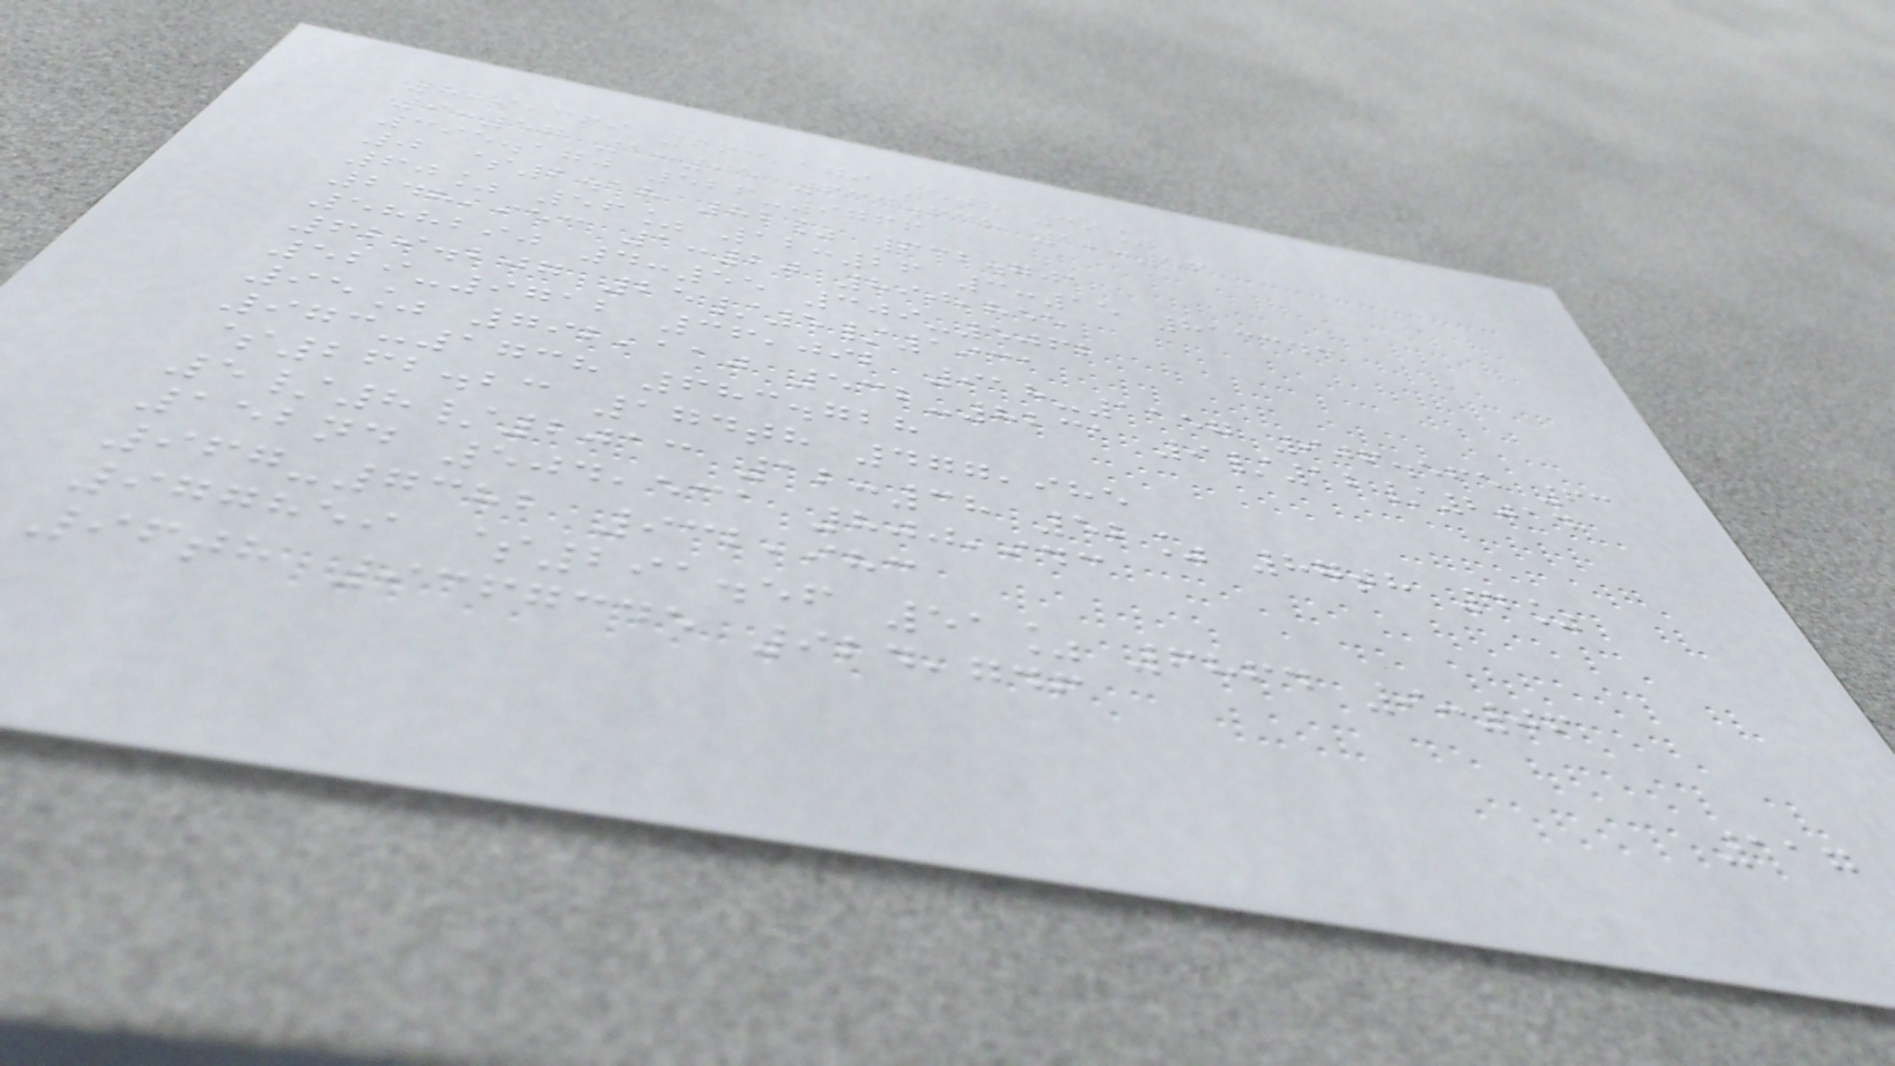809,369 663,179 5th 39%
9:57 1:05 634.648 12:56
395.170 526-9766
0 $2.18 82% 632.701
60% 56% 12:26 3:15 813343
248,953 1:20 890,855
588290 4:55 309-5062
629.207 25/5/1931
529-9712 36,092 918-1157 906.565 63
95% 792,110 532-8231 9/12/2014
973-1738 683.728
$262.23 174th 477,985
5/8/2013 12:38 52% 87th 4%
152nd 504,531 800,943
967-7382 932,983
977859 $291.56 51% 6864 9:06
96th 9367345 924,746
117
